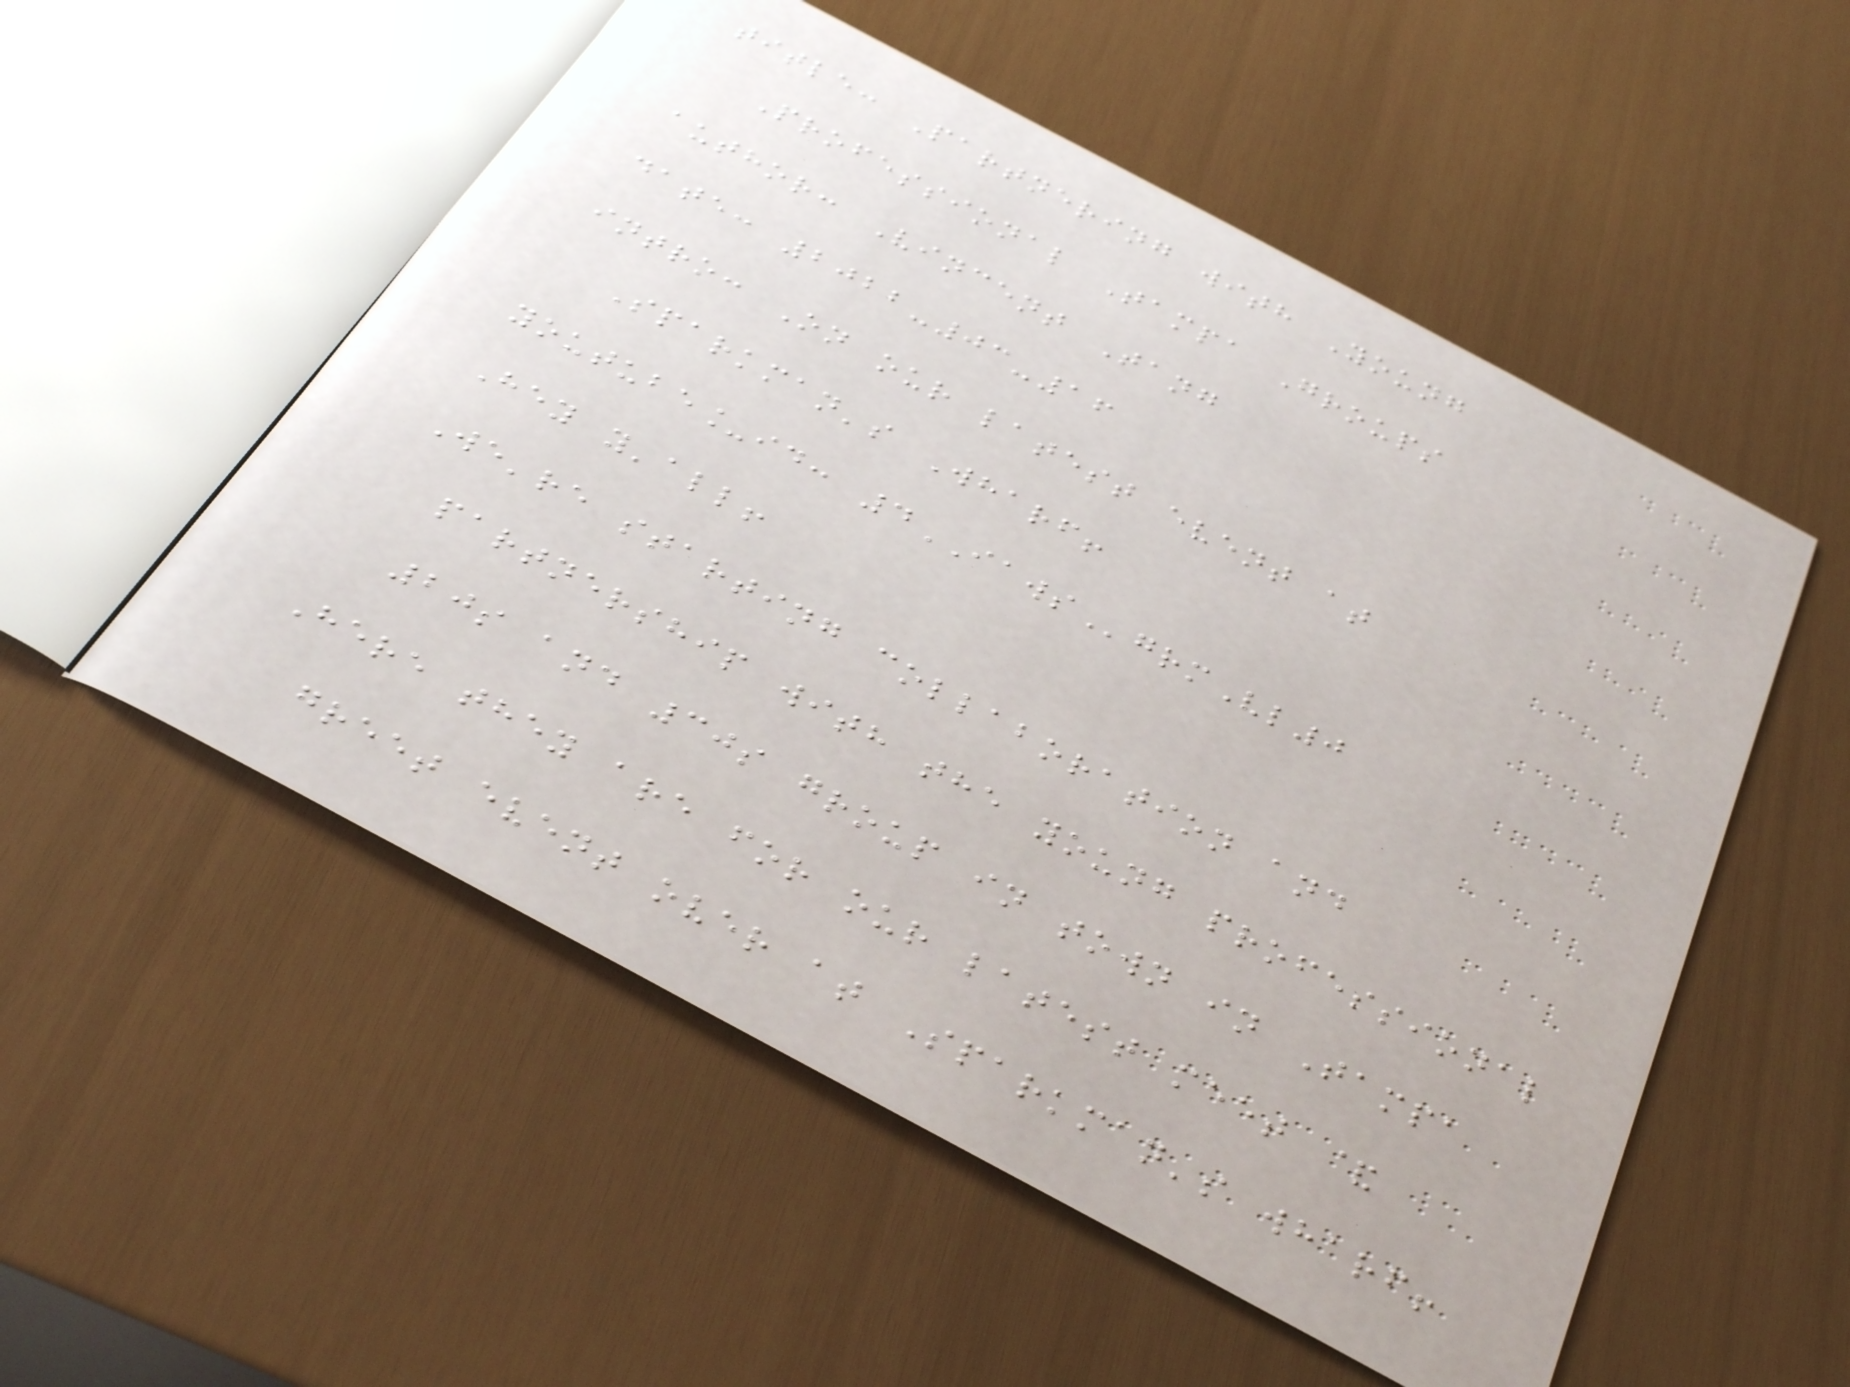title: Partnering with Young
Professional Tampa Groups
author: Vincent Tang
date: 2022-03-16
intro: On our latest event at
Sparkman's Wharf!
youtube_id: 4IAWSgrmVl0
Hey y'all!
We're starting collaboration and
partnership with the young professional
20s and 30s group in town in Tampa
Here they are for our latest meet &
greet event over at Sparkman's wharf!
